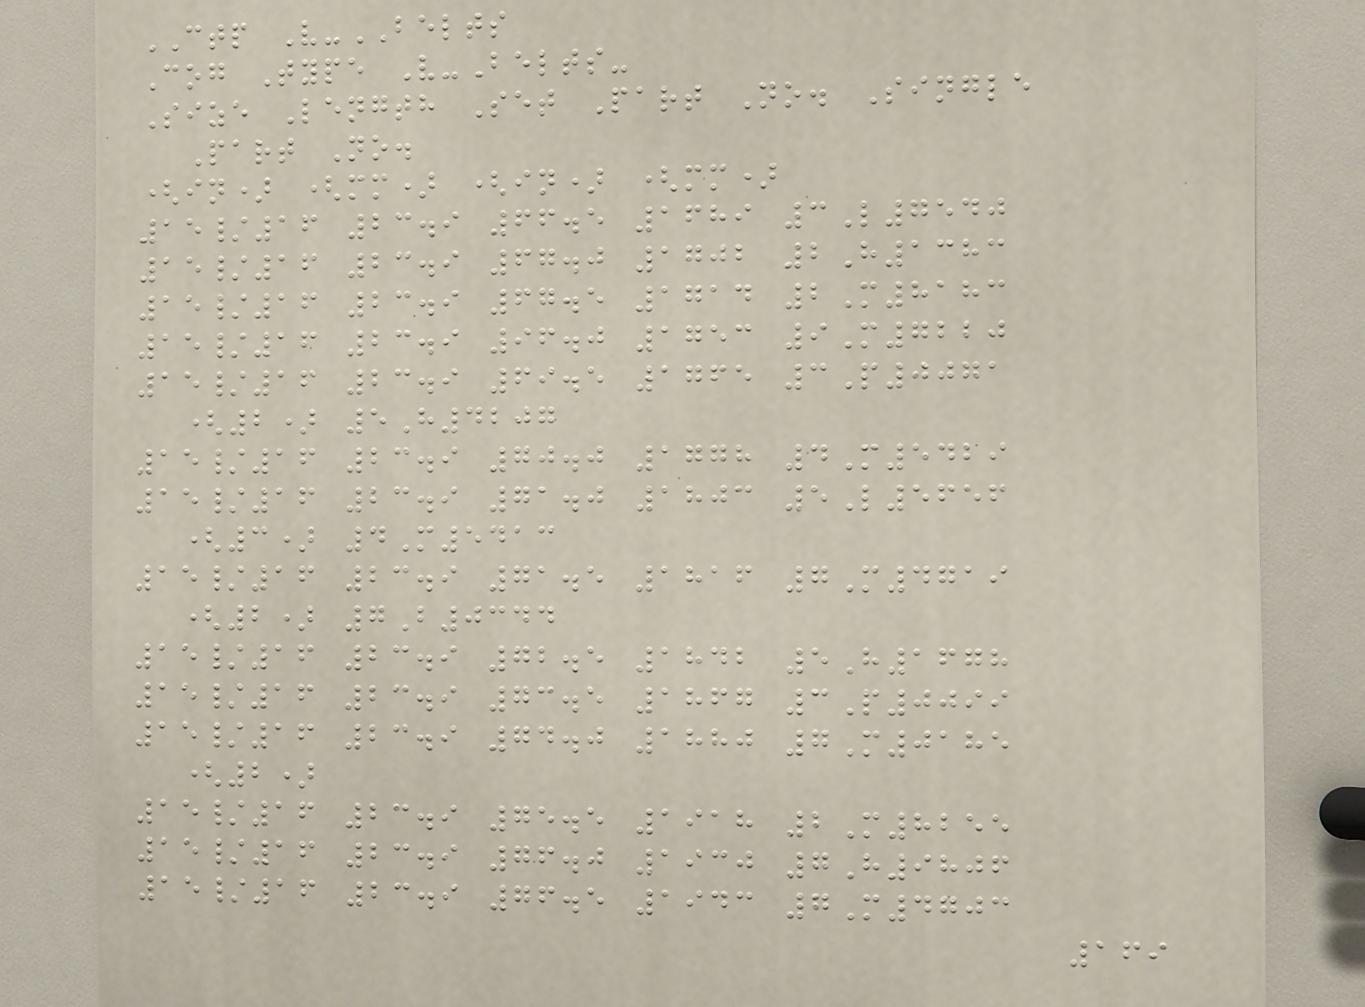CTP V-BELTS
Cog Type V-Belts-
Size Length Set Part No. Single
Part No.
(in) (mm) (in) (mm)
15/16 23.9 66.5 1689 3L7540
15/16 23.9 67.0 1702 2H1383
15/16 23.9 67.5 1714 2M8183
15/16 23.9 96.0 1753 9M7220
15/16 23.9 69.5 1765 3P0071
(2) 5H4207
15/16 23.9 70.0 1778 4M5429
15/16 23.9 71.0 1803 5L5656
(3) 4M5413
15/16 23.9 71.5 1816 7M4719
(2) 7B0344
15/16 23.9 72.5 1842 5H1678
15/16 23.9 73.5 1867 3P0099
15/16 23.9 74.0 1880 7M0185
(2)
15/16 23.9 75.5 1918 2M8255
15/16 23.9 76.0 1930 7H9806
15/16 23.9 76.5 1943 7M4703
169
